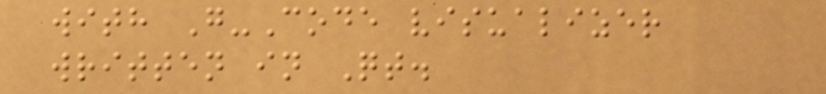with G-Code visualizer
written in Qt.
